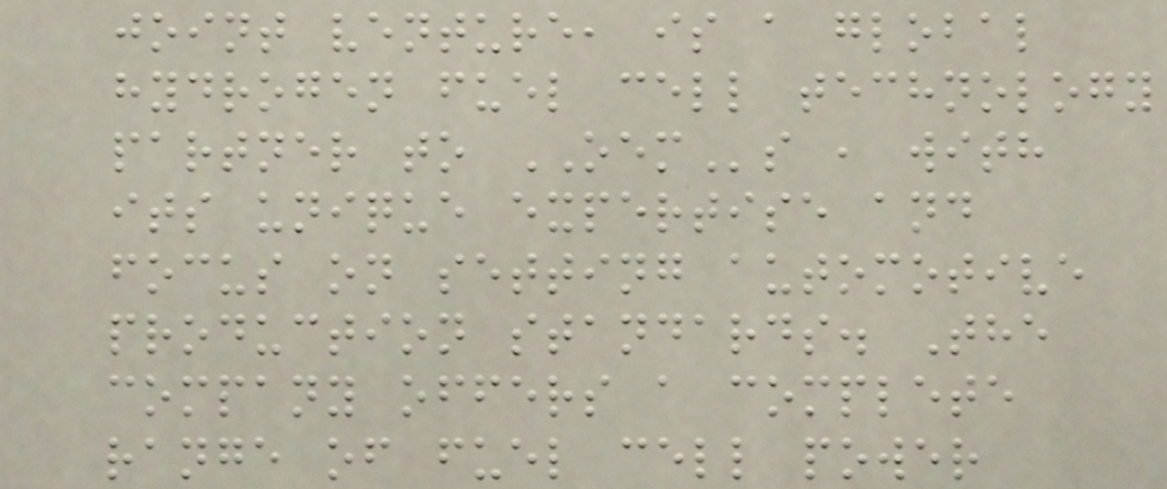joint venture, is a global
hydrogen fuel cell technology
partner to OEMs , with
its unique expertise and
focus on setting automotive
production standards. The
company offers a complete
range of fuel cell power
